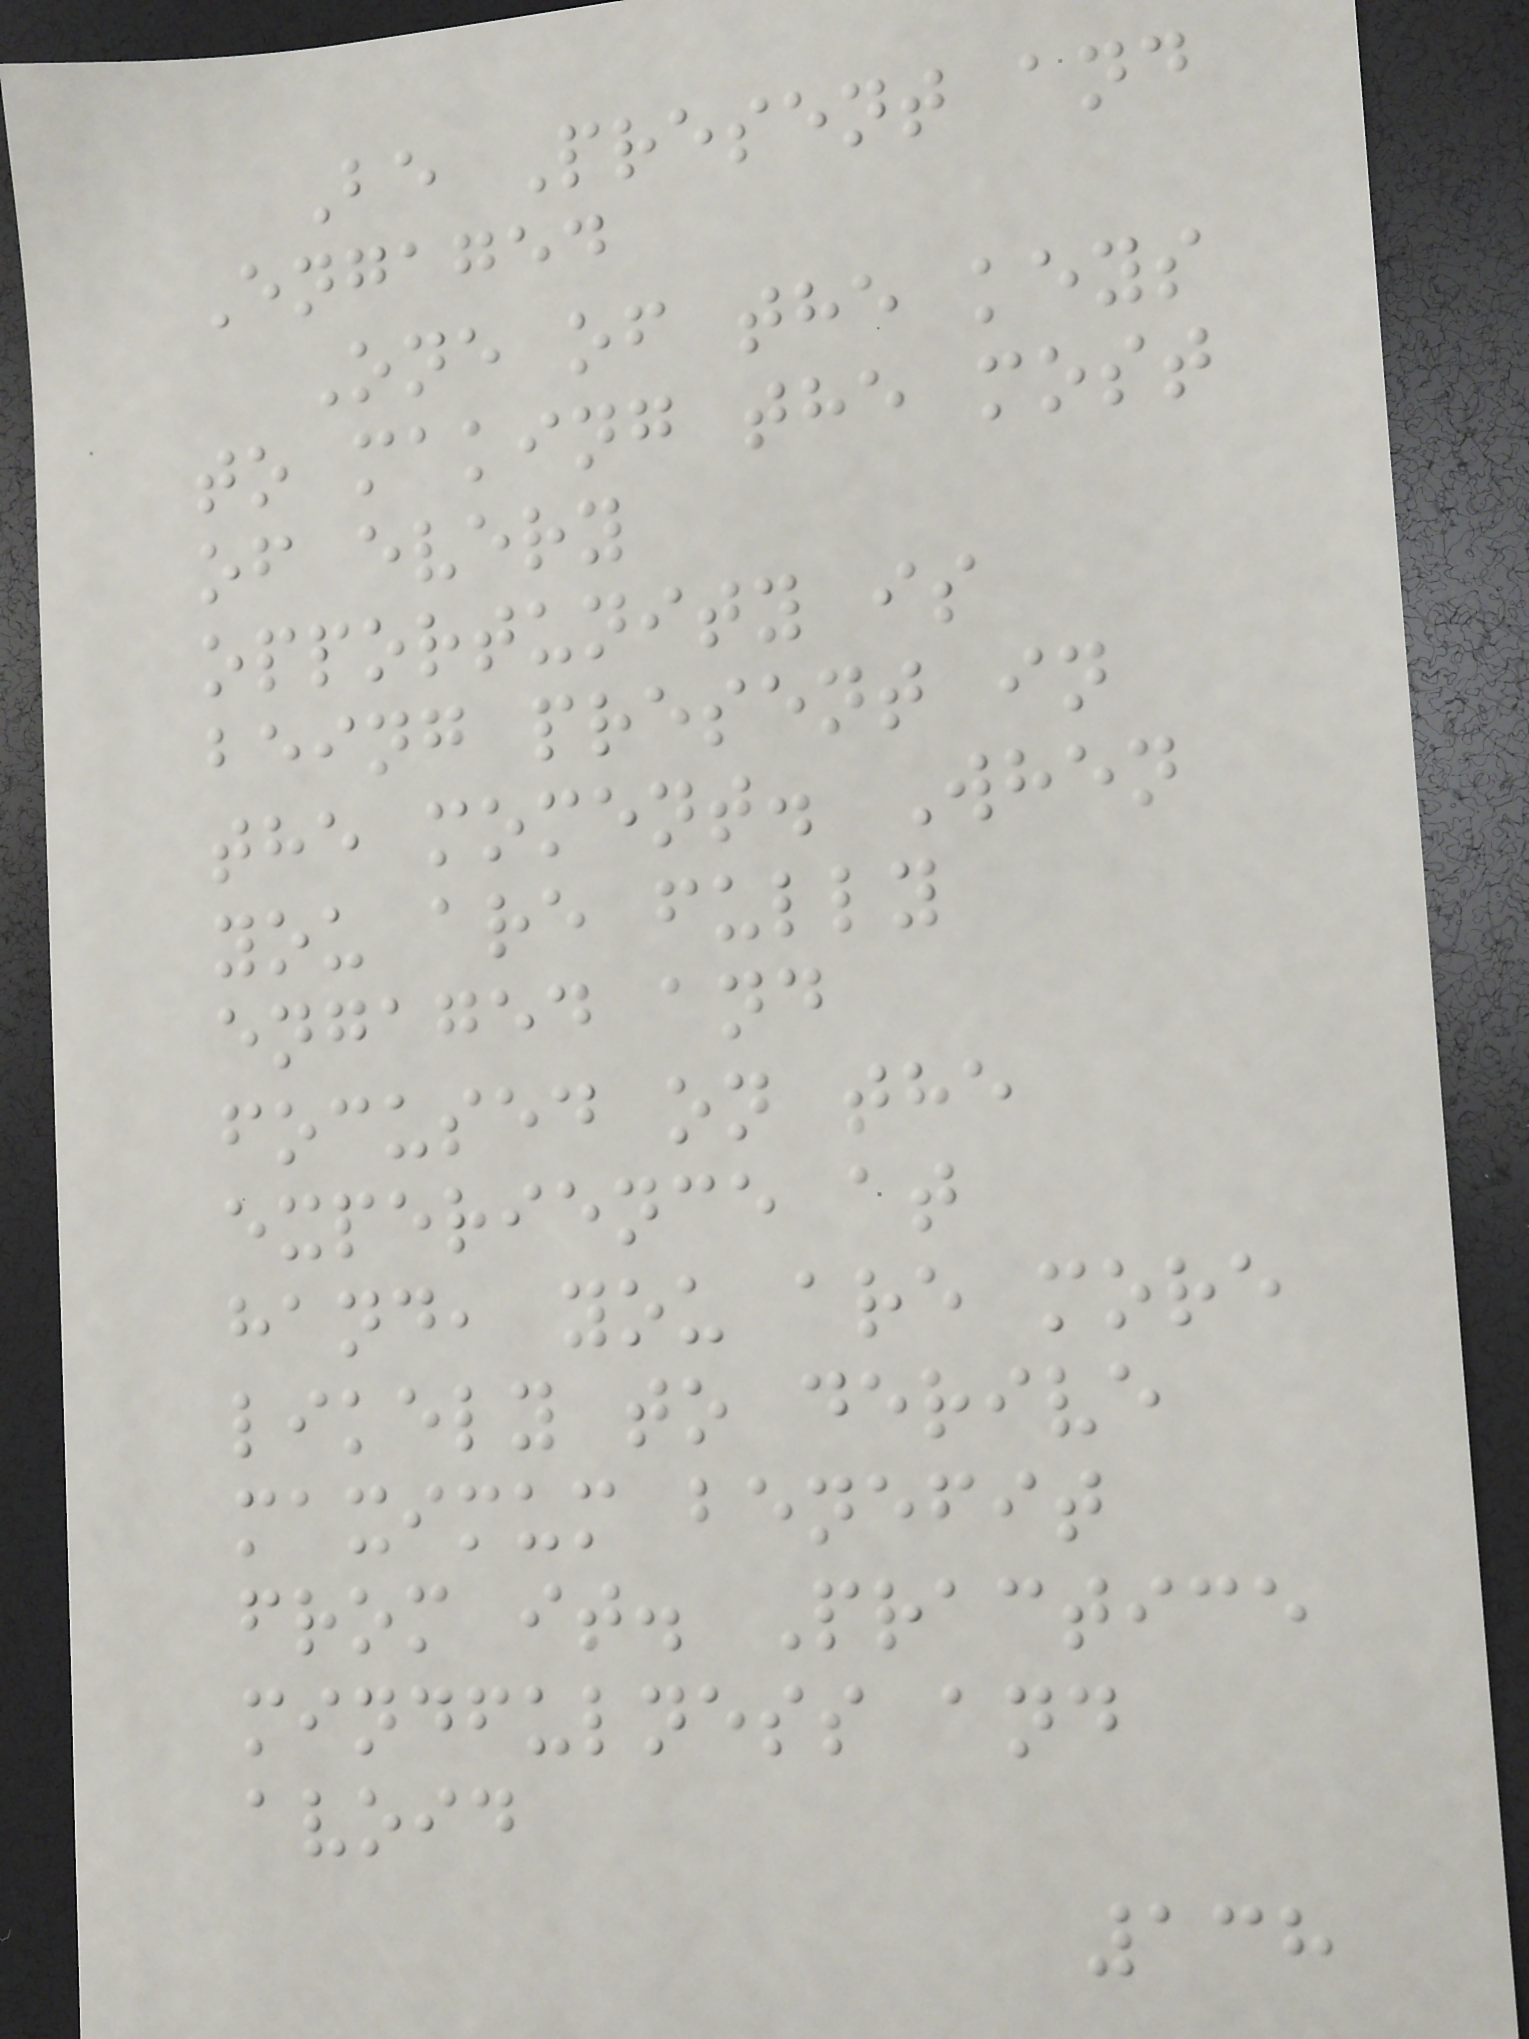Be Present and
Engaged
One of the keys
to making the most
of every
opportunity is
being present in
the moment. When
you are fully
engaged and
focused on the
experience at
hand, you are more
likely to derive
maximum benefit
from it. Practice
mindfulness and
avoid
138
